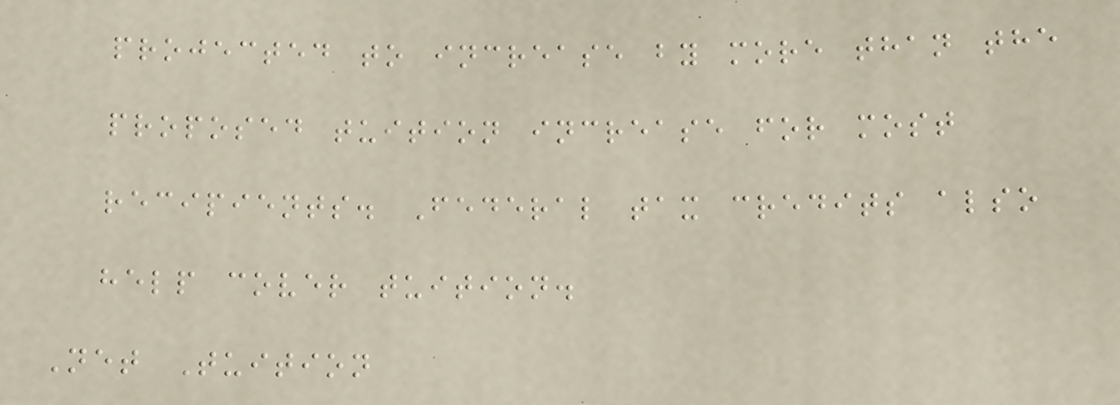projected to increase by more than the
proposed tuition increase for most
recipients. Federal tax credits also
help cover tuition.
Net Tuition
